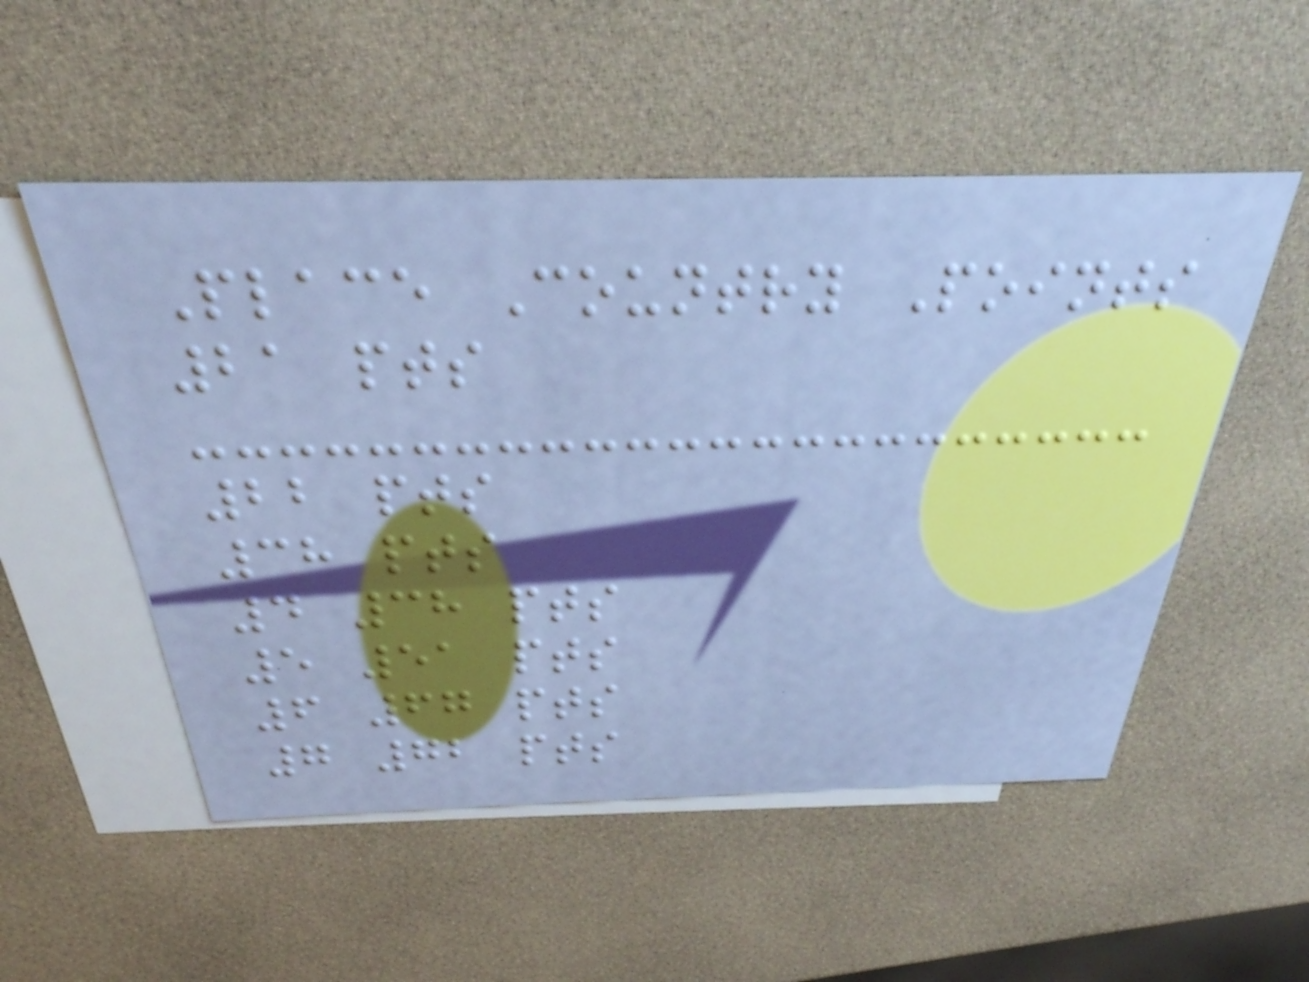Place Country Points
21 pts
22 pts
38 pts
4 38 pts
5 51 pts
6 67 pts
7 72 pts
